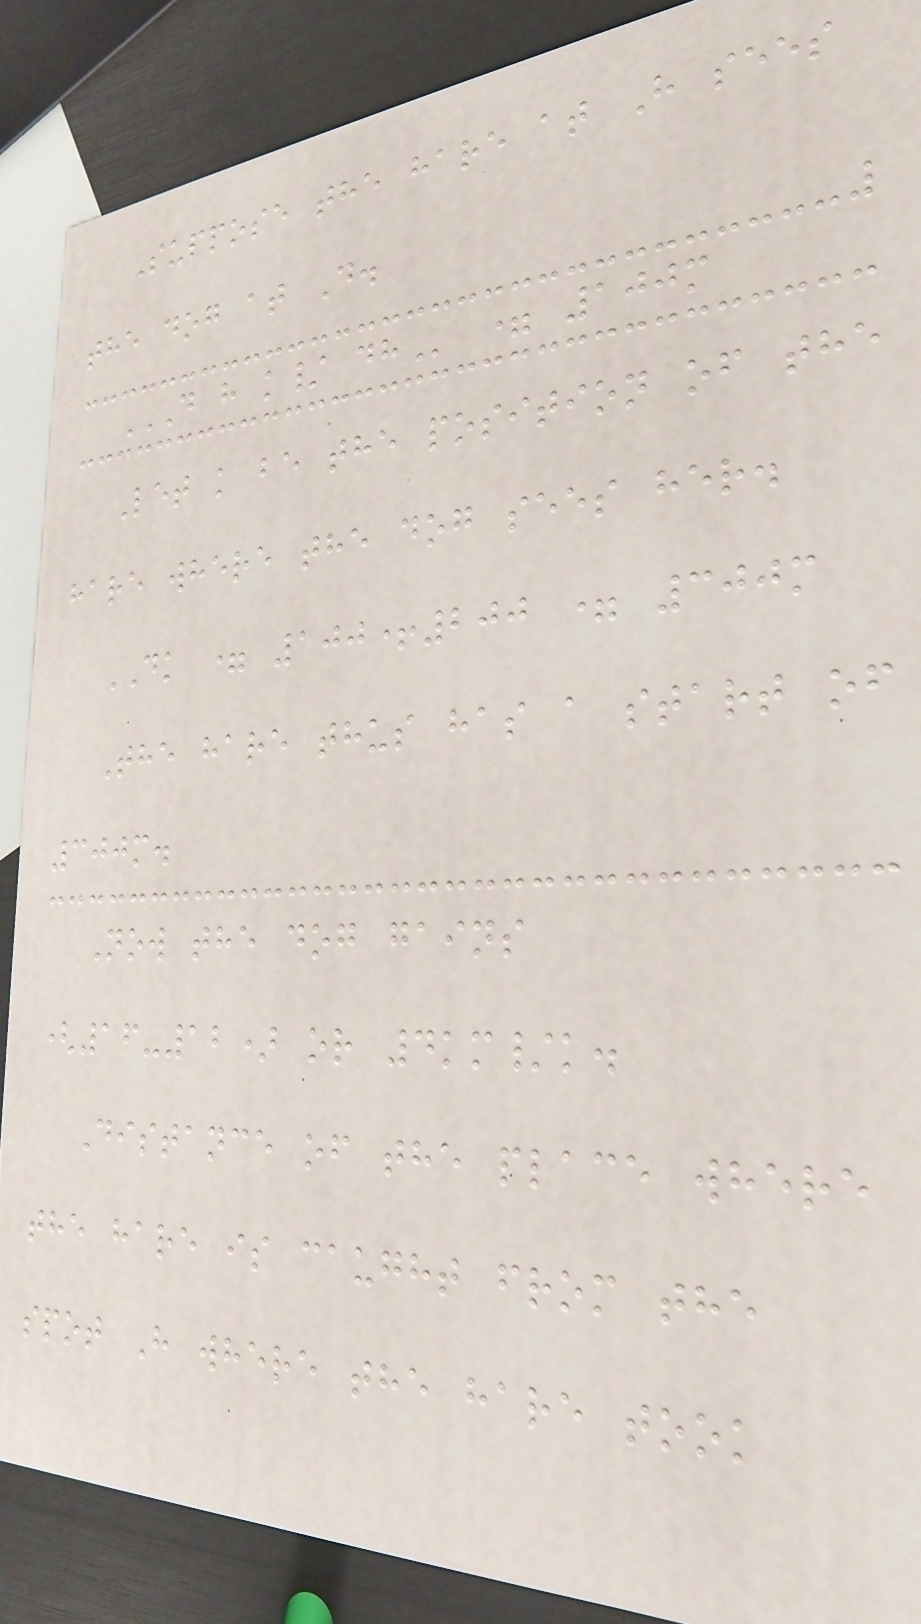Suppose the hare at H sees
the dog at D.
D H K/ DH = 100m
Let k be the position of the
hare where the dog sees her.
DK = 100+200 = 300m
The hare thus has a start of
300m.
Now the dog gains
(16-12) or 4km/k.
Distance of the place where
the hare is caught from the
spot H where the hare took
